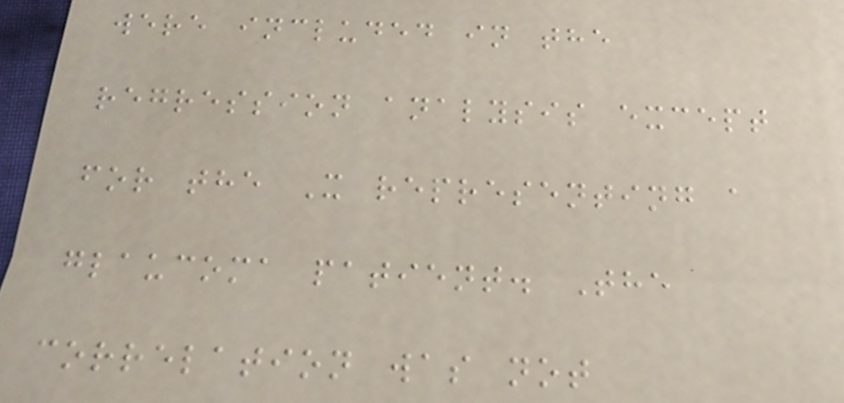were included in the
regression analysis except
for the X representing a
glaucoma patient. The
correlation was not
